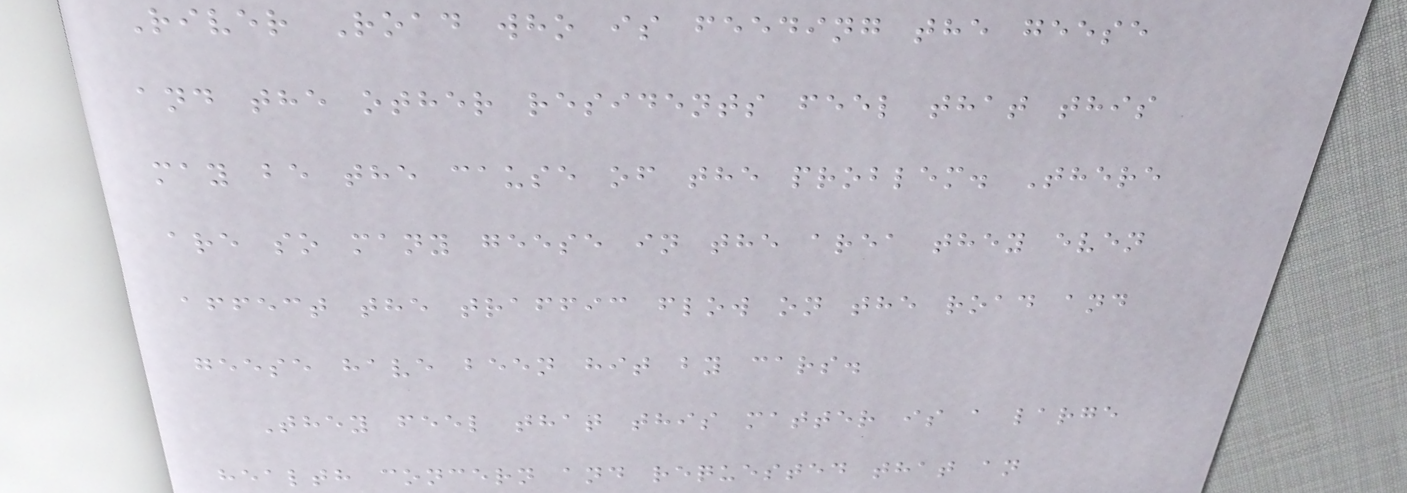River Road who is feeding the geese
and the other residents feel that this
may be the cause of the problem. There
are so many geese in the area they even
affect the traffic flow on the road and
geese have been hit by cars.
They feel that this matter is a large
health concern and requested that an
